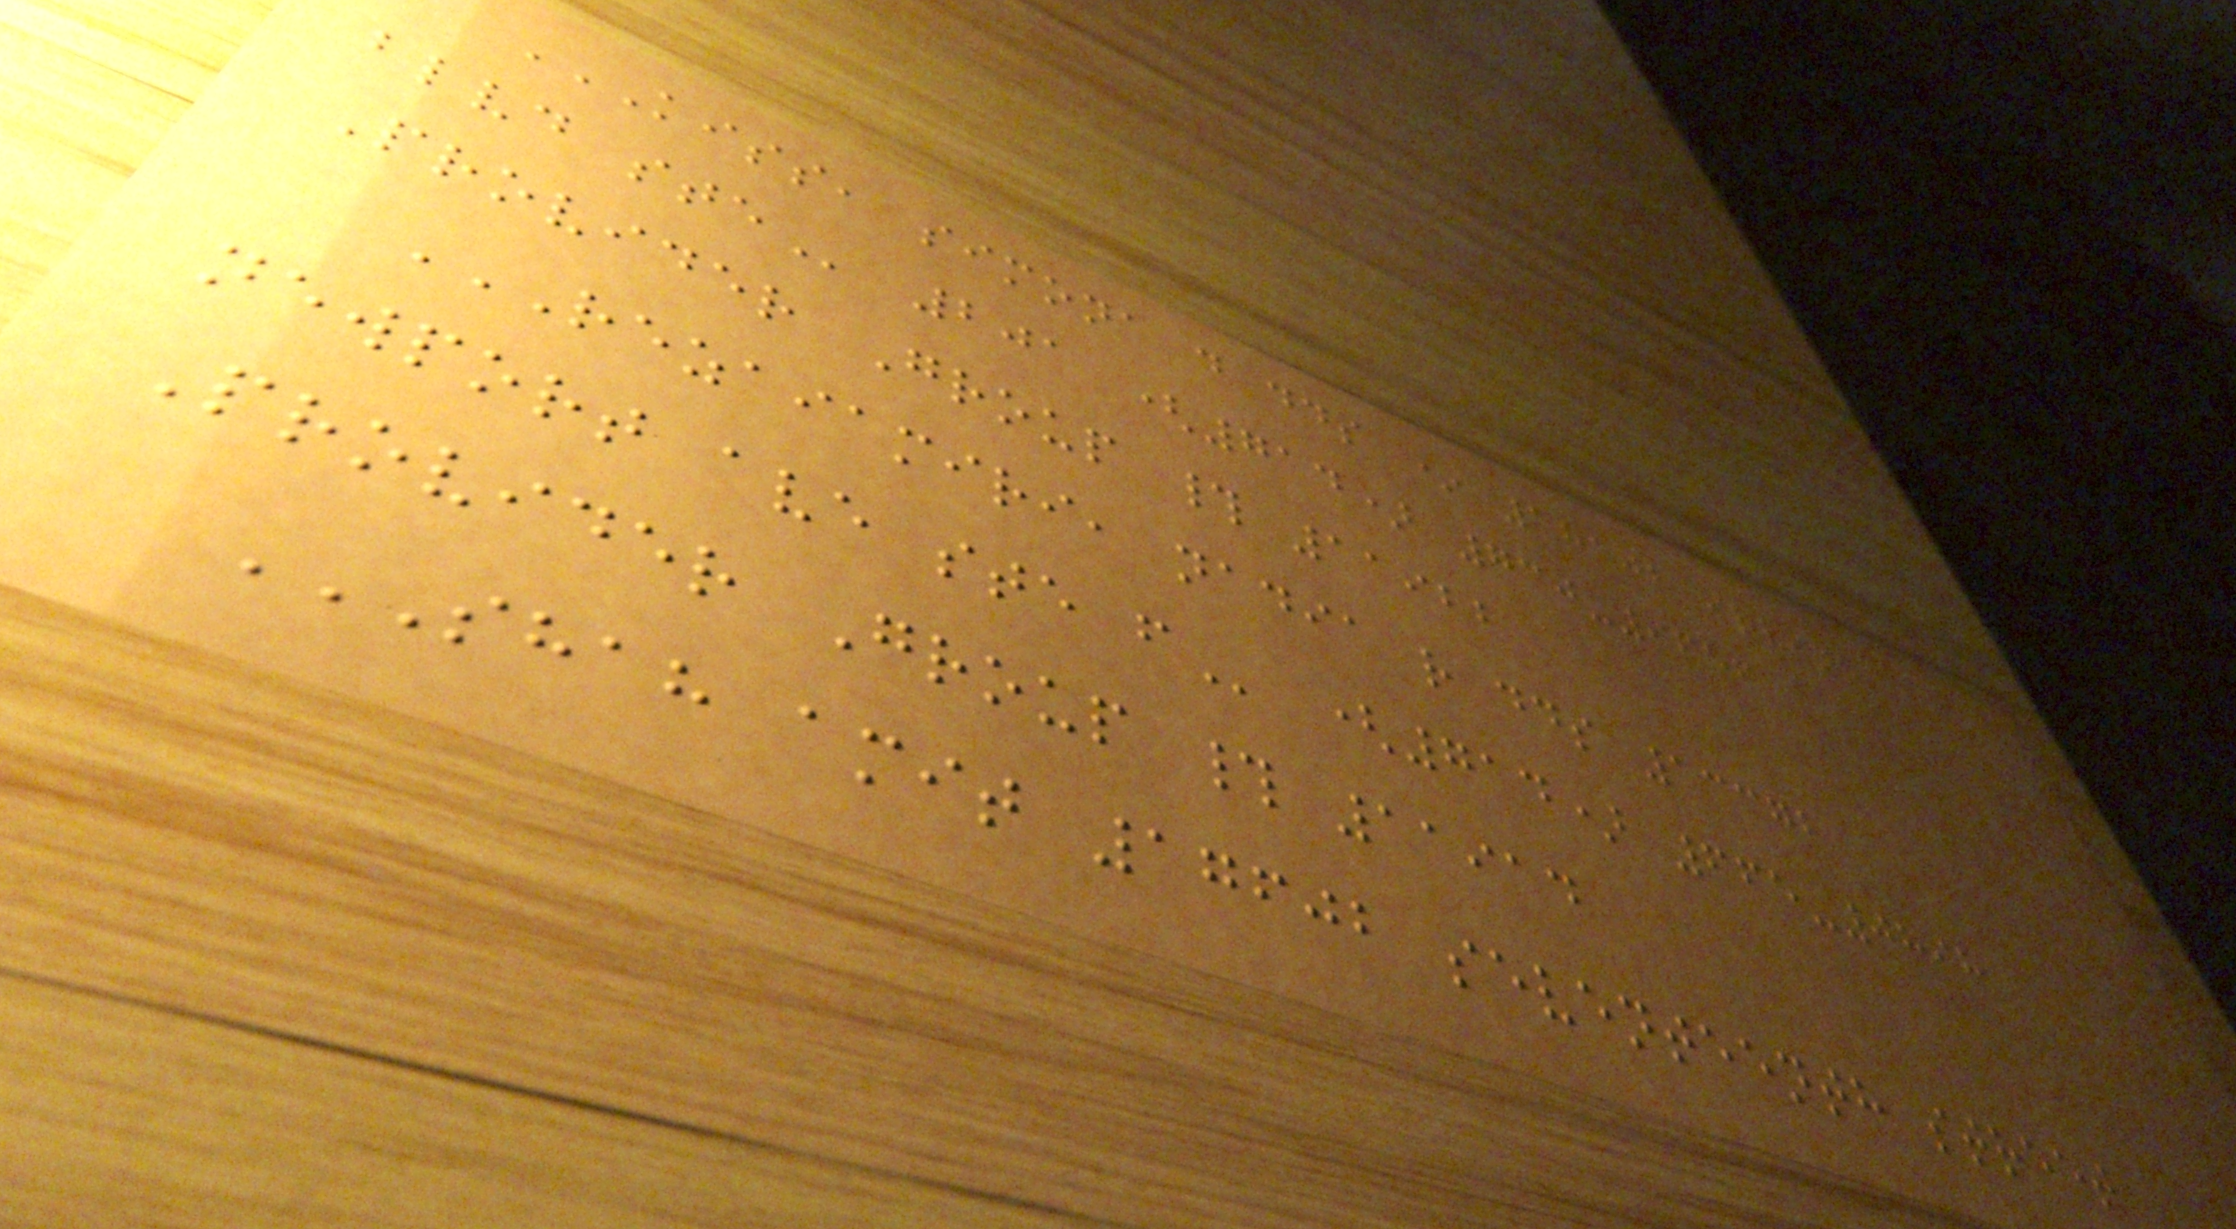KISS, SIMONA D DDS * 18102 IRVINE
BLVD STE 201 (714) 730-9656
Provider Group # 11922
REZAIAMIRI, NADIA R DDS 13372
NEWPORT AVE STE F (714) 665-0898
Provider Group # 11914
SHAH AMIT 17602 SEVENTEENTH STREET
